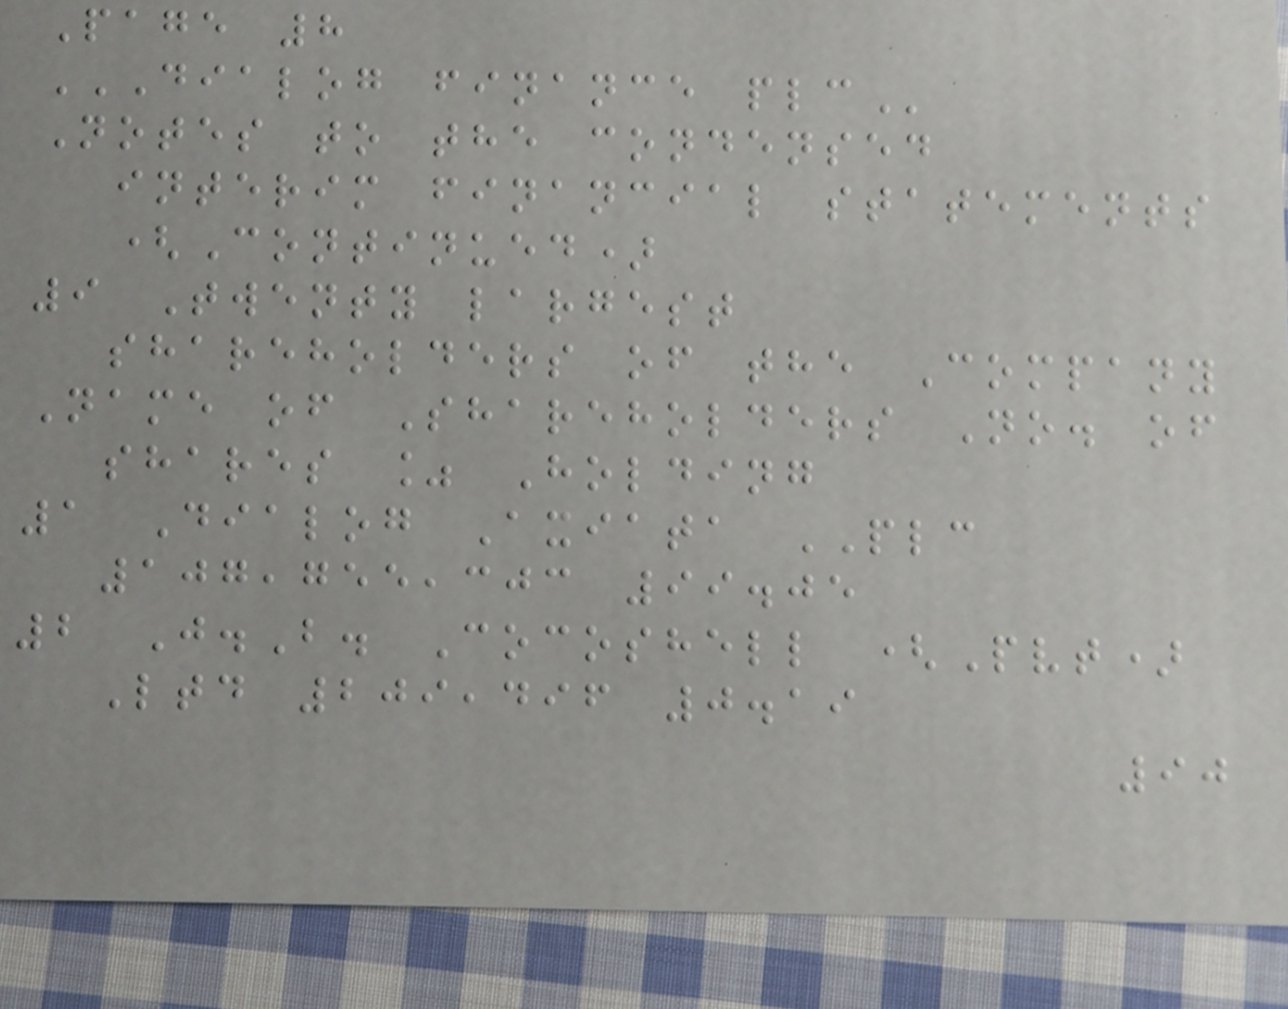Page 8
DIALOG FINANCE PLC
Notes to the condensed
interim financial statements
(Continued)
9 Twenty largest
shareholders of the Company
Name of Shareholders No. of
shares % Holding
1 Dialog Axiata PLC
107,755,303 99.05
2 J.B. Cocoshell (Pvt)
Ltd 209,496 0.19
90
